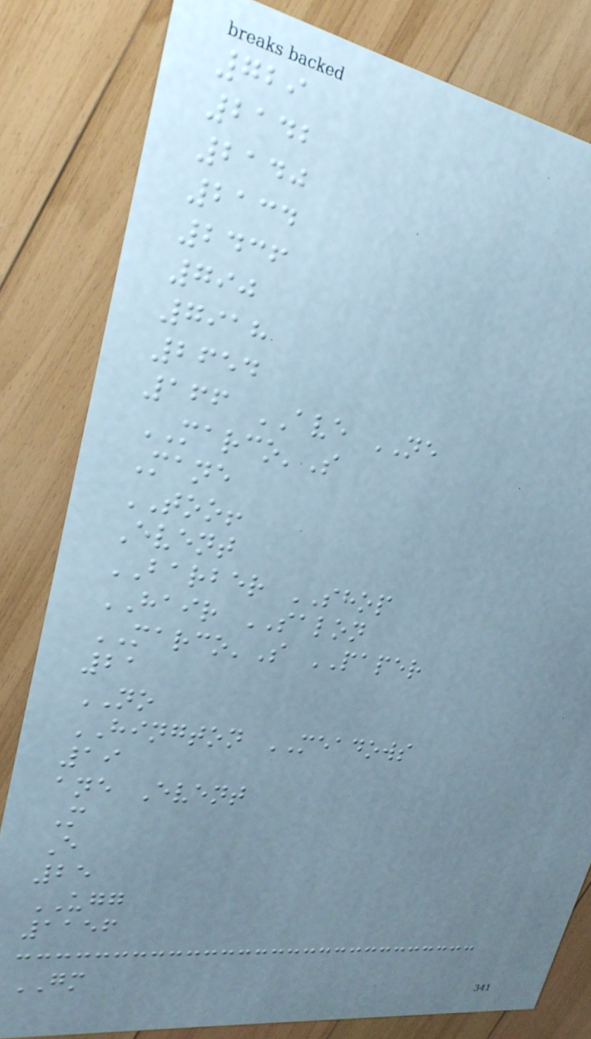729
2142
2140
2134
2436
790
7918
2654
166 AVE NE
MARCO'S
Mane
TOO!
Event
BARBER SHOP
HAIR SALON
MARCO'S PAPER
21
NO
HINGTON MEADOWS
19
ane Event
M
E
25
UGG
1156
GM
